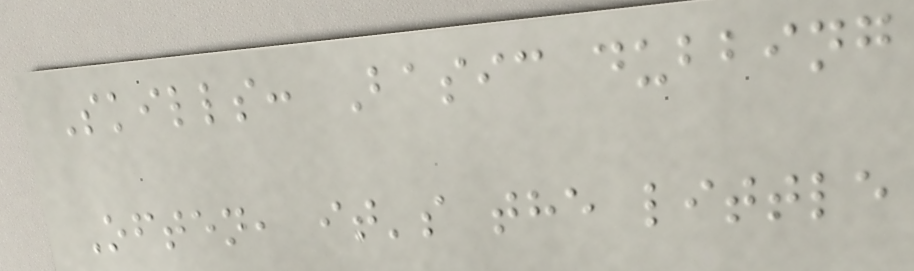Skills: Basic dubbing
Often, it's the little
